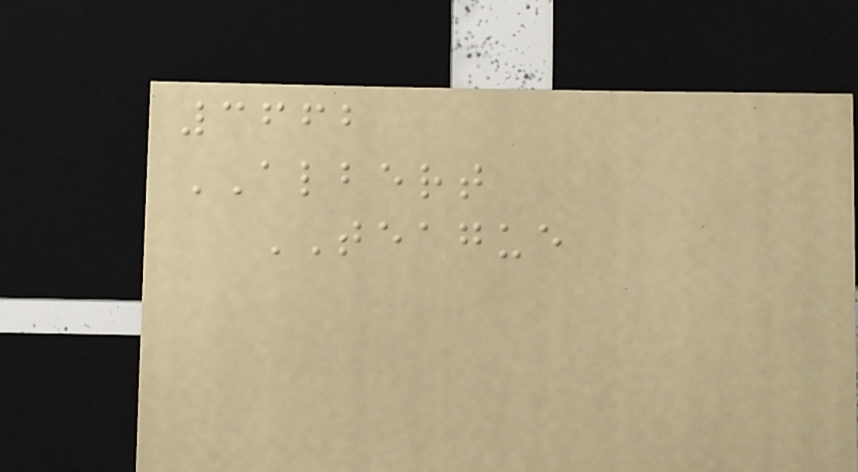3662
ALBERT
TEAGUE
